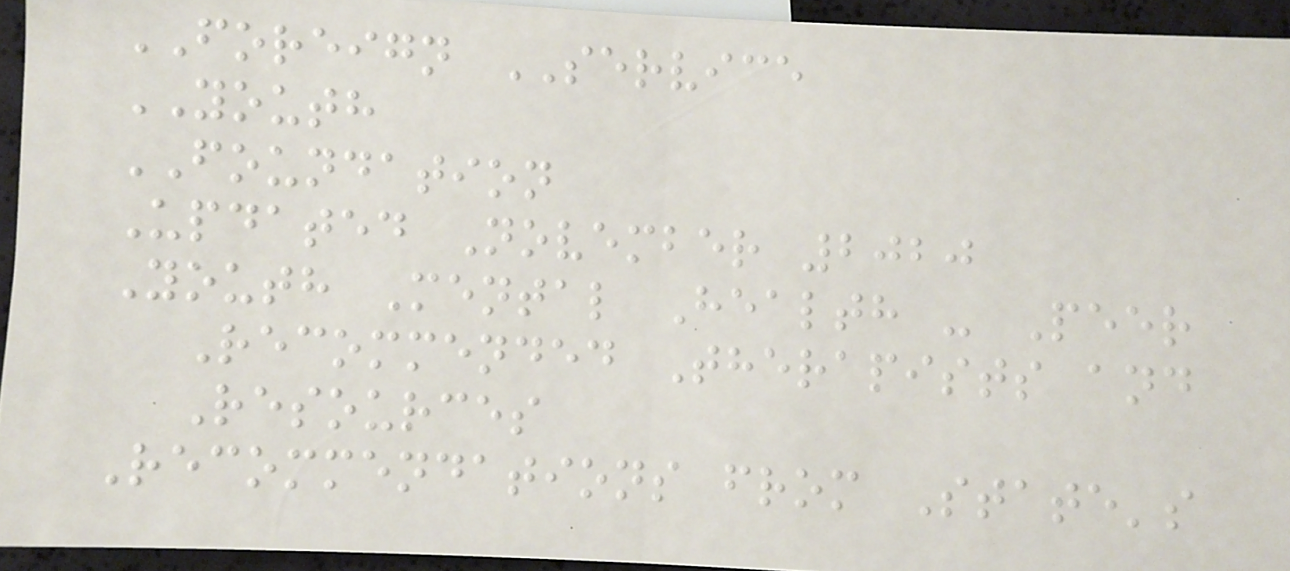FOREIGN SERVICE
YOUTH
FOUNDATION
Updated November 2020
Youth Mental Health - Peer
Recommended Therapists and
Resources
Recommendations from State's
